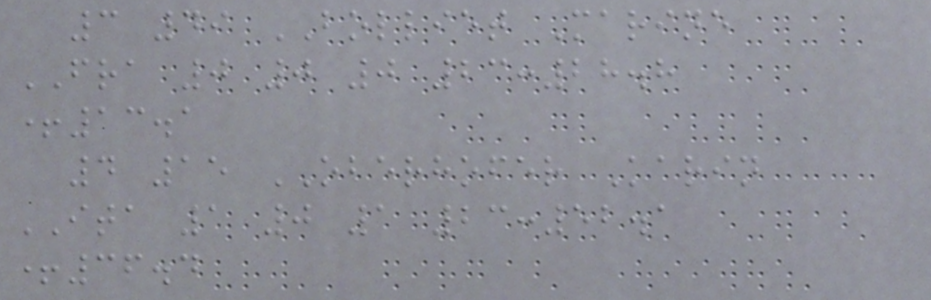3 49 BOLLIET Marine
FRA 0 0 0 23:28.8
+13.1
4 15 OBERHOFER Karin
ITA 1 0 1 23:52.1
+36.4
